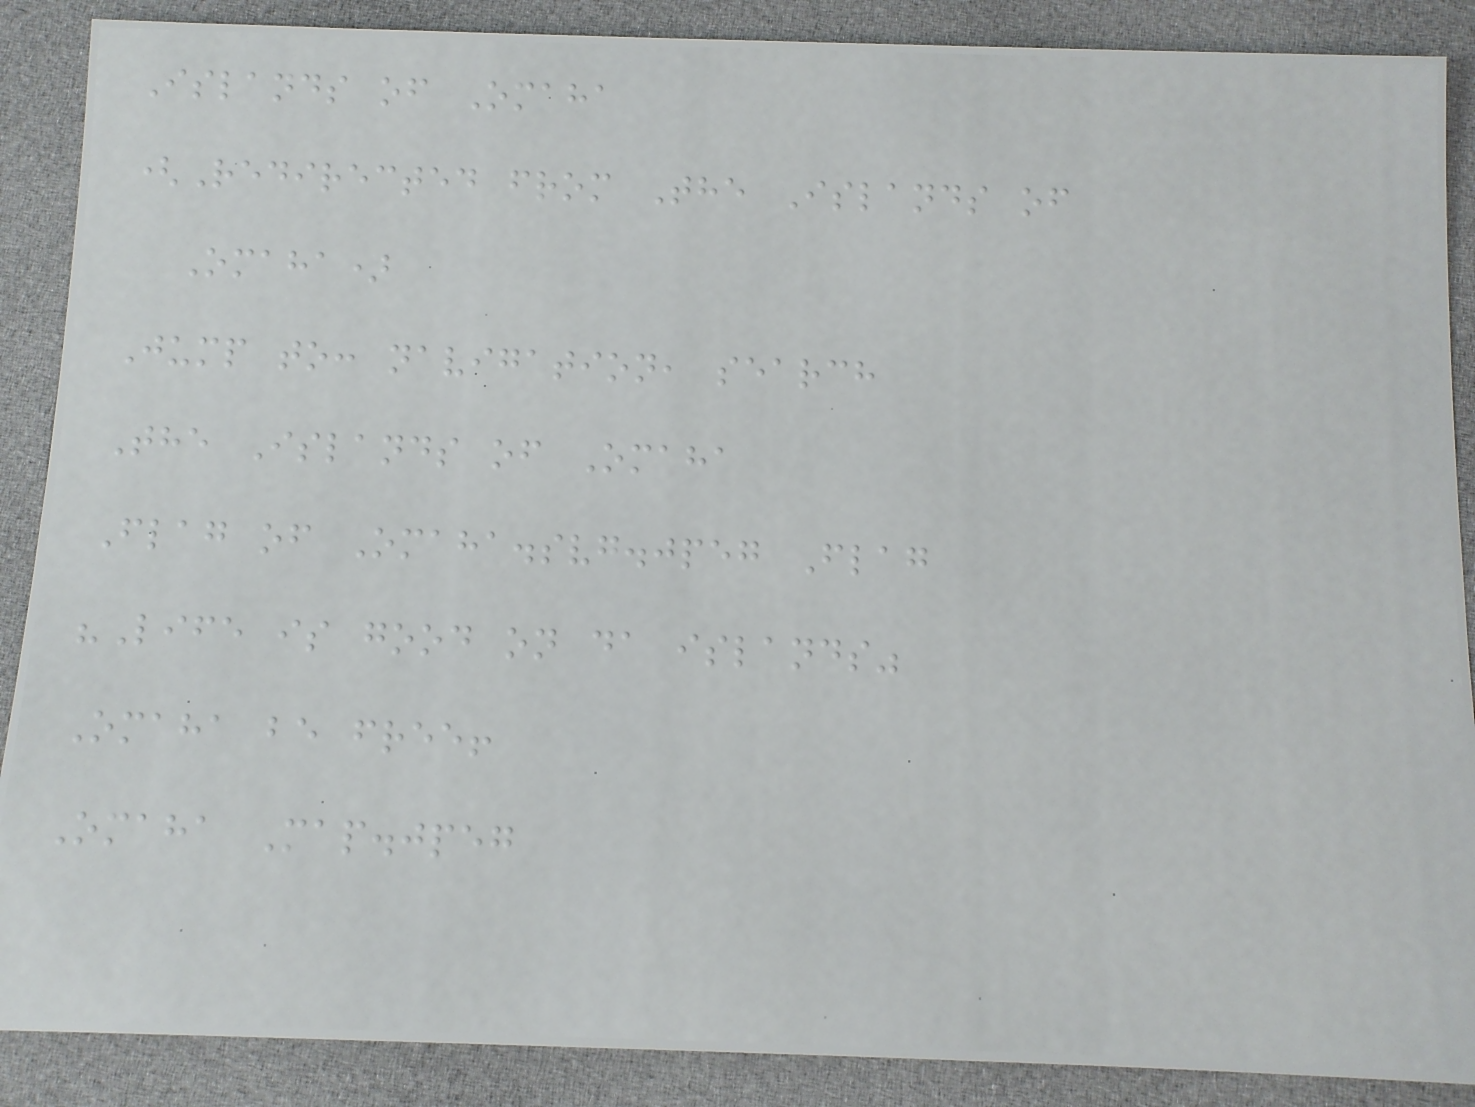Islands of Omaha
(Redirected from The Islands of
Omaha)
Jump to: navigation, search
The Islands of Omaha
Flag of Omaha.svg.jpeg Flag
"Life is good on da islands"
Omaha be free!
Omaha Map.jpeg
